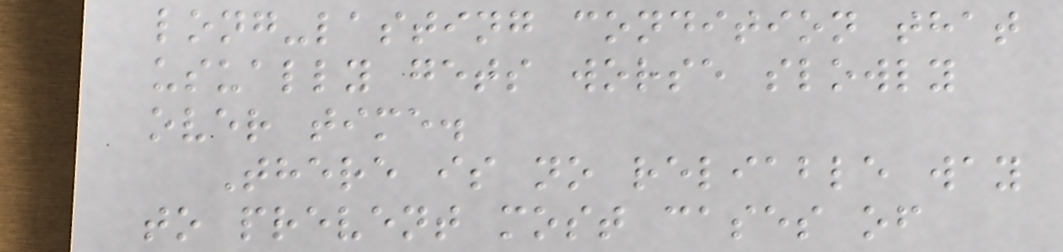long-lasting condition that
usually gets worse slowly
over time.
There is no reliable way
to prevent most cases of
